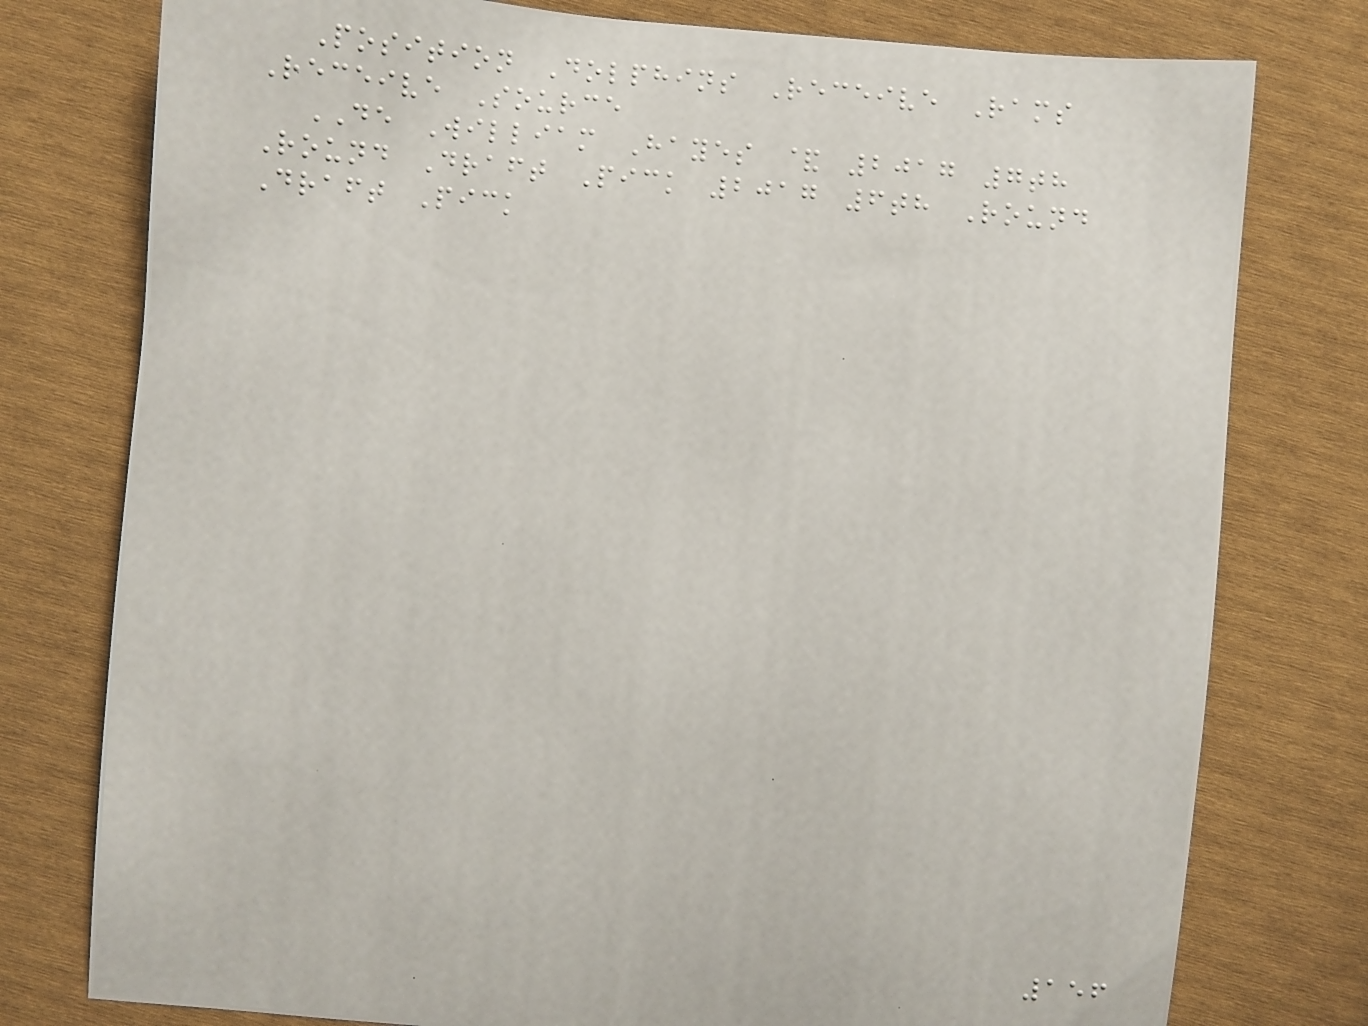Position Dolphins Receive Rams
Receive Source
DE William Hayes & 2017 7th
Round Draft Pick 2017 6th Round
Draft Pick
156
